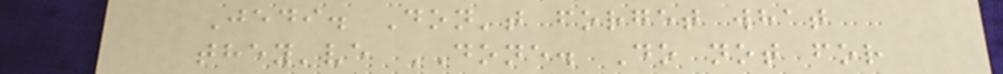Jedi. Don't forget what
they've DONE. Do not for
